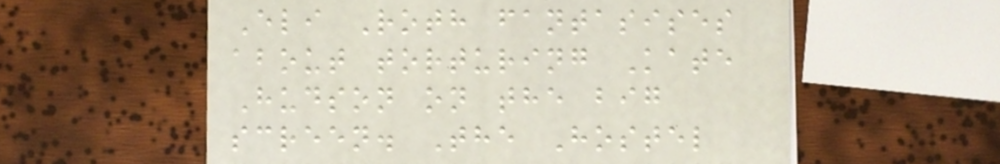Eli Roth fantasises
about torturing Kate
Hudson on the big
screen. The Hostel
